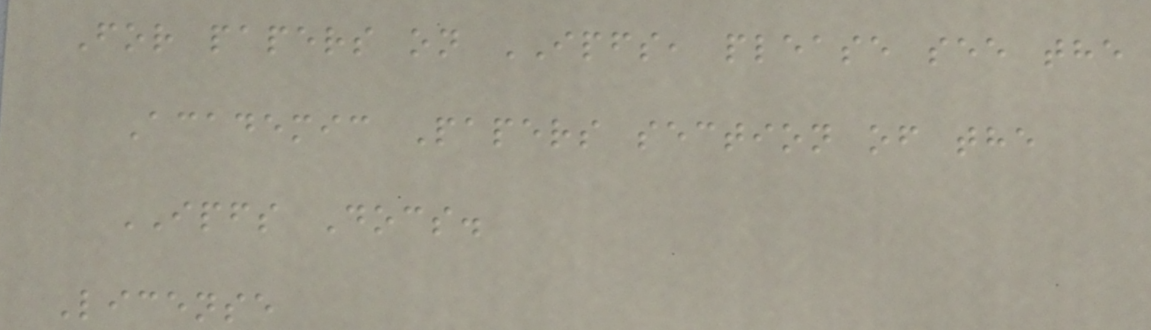For papers on IPFS, please see the
Academic Papers section of the
IPFS Docs.
License
